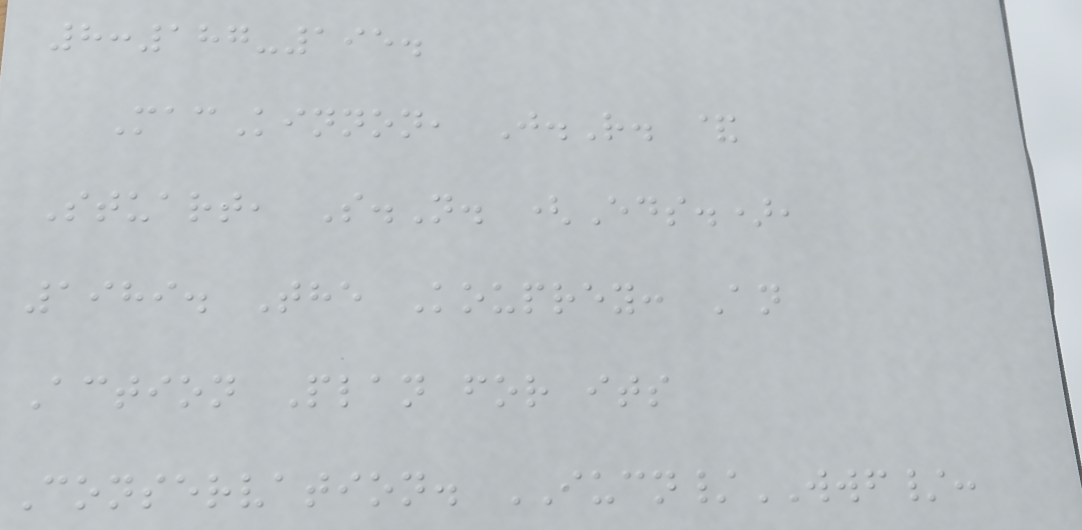8:187-195.
MacKinnon, J.R. &
Stuart, S.N. (Eds.),
1989. The Kouprey: An
Action Plan for its
Conservation. IUCN/WWF/:
